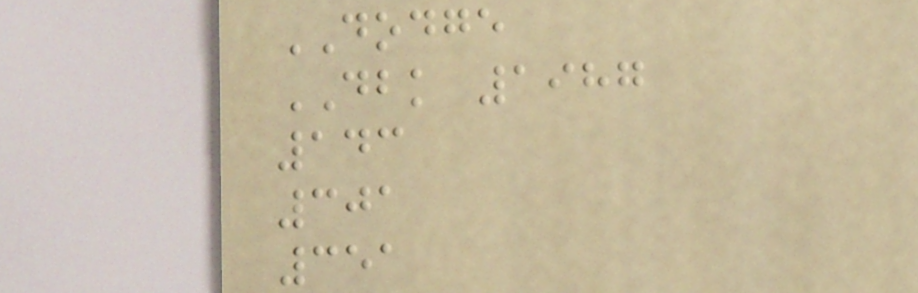DODGE
DBK 1987
143
301
351
